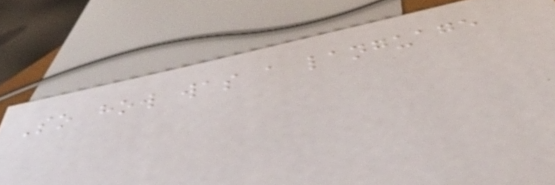So how was a language
